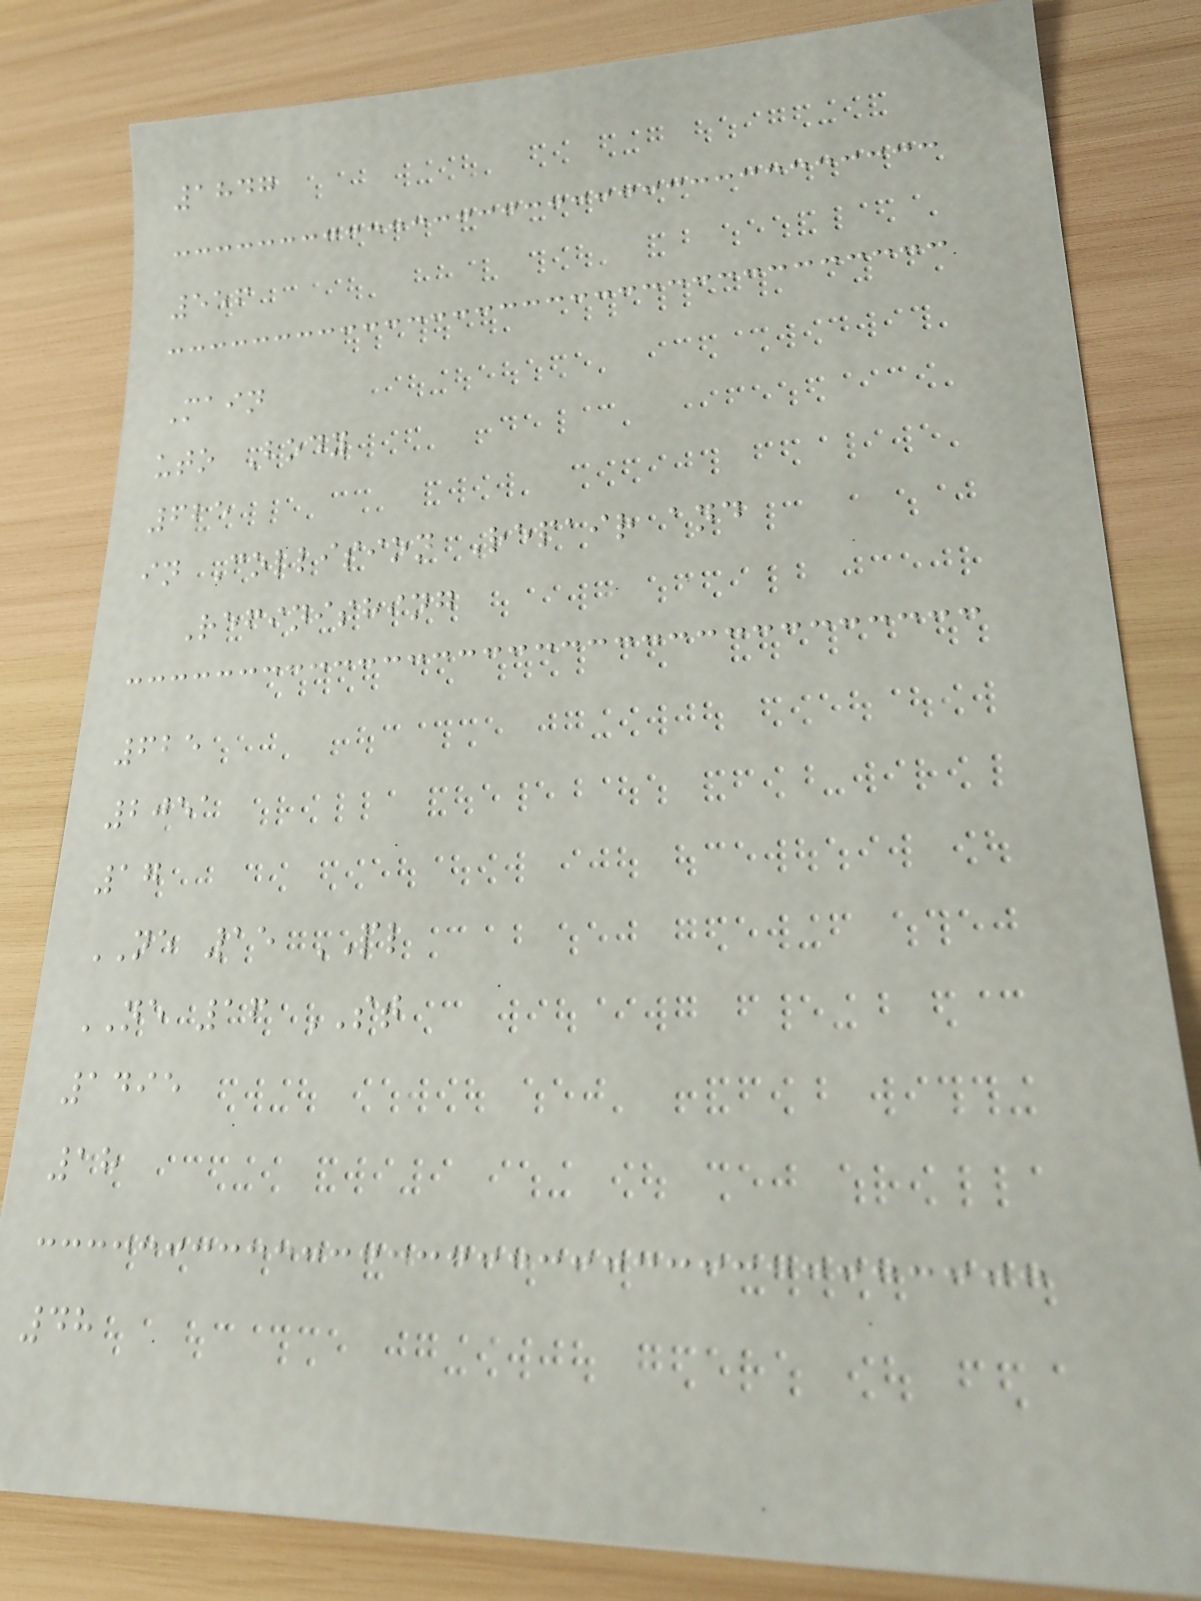1847
556
Main
uto Body
625
in Collision Repair and
Refinishing
625
2051
17
NE 15 PL
NE 16 ST
1495
18
48
